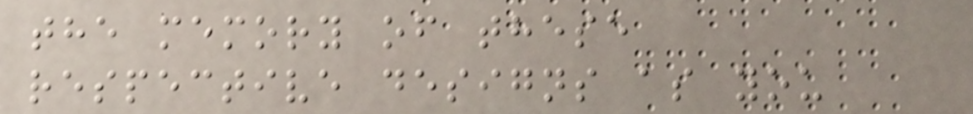the memory of these
respective designs as you
